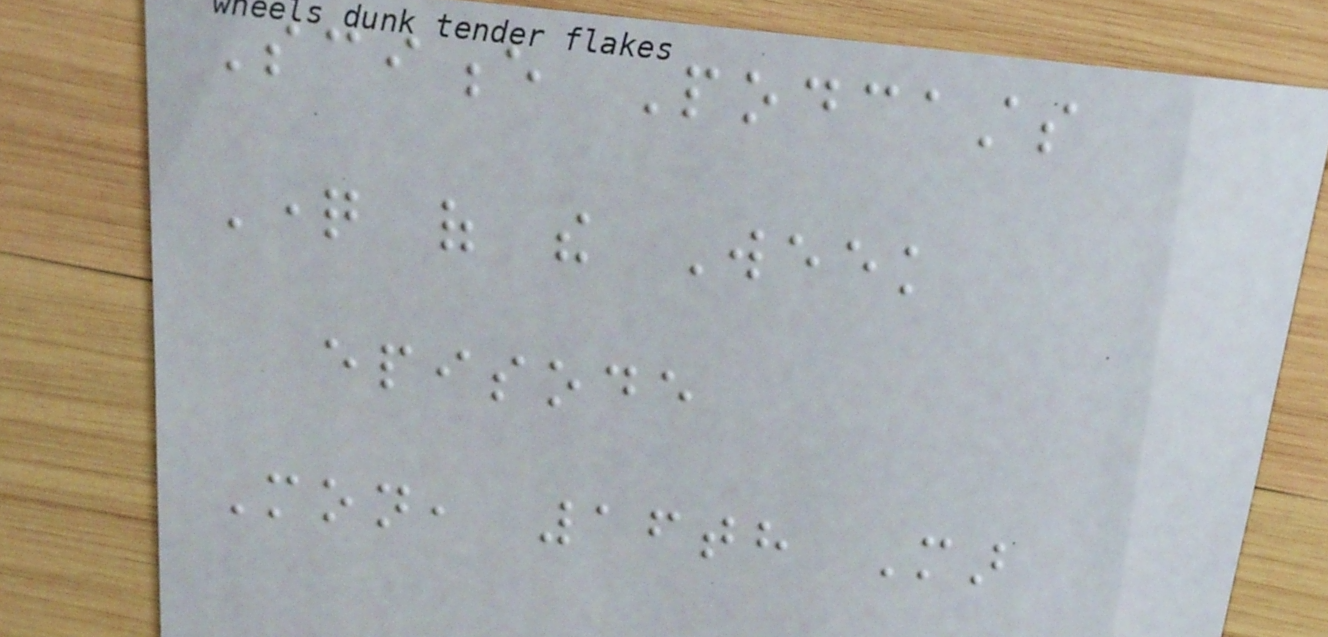Science Podcasts
Question of the Week
episode
Mon, 16th Mar
